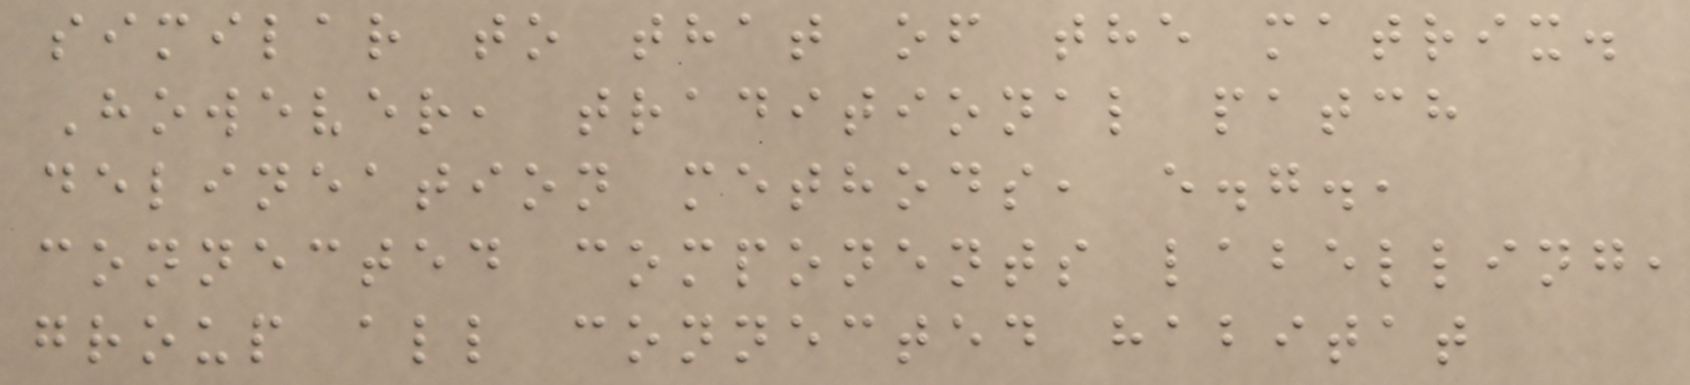similar to that of the matrix.
However, traditional patch
delineation methods, e.g.,
connected components labelling,
group all connected habitat
